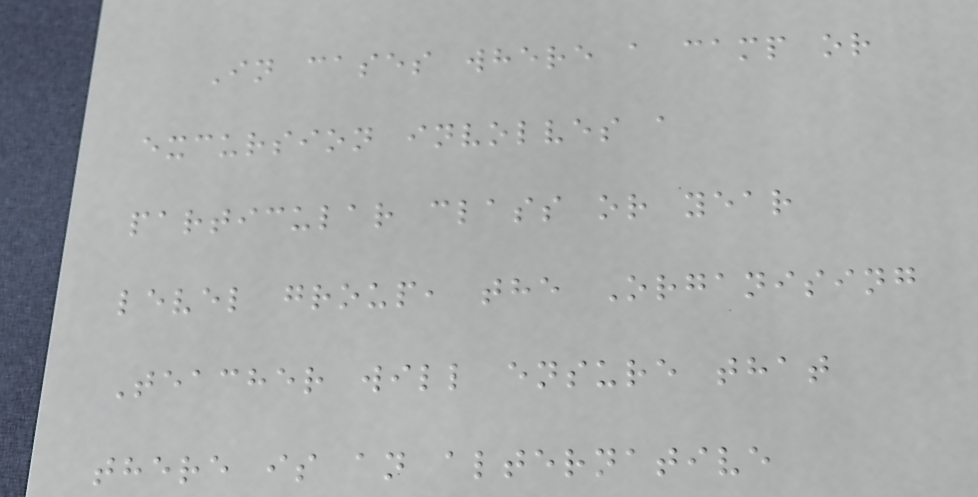In cases where a camp or
excursion involves a
particular class or year
level group, the Organising
Teacher will ensure that
there is an alternative
